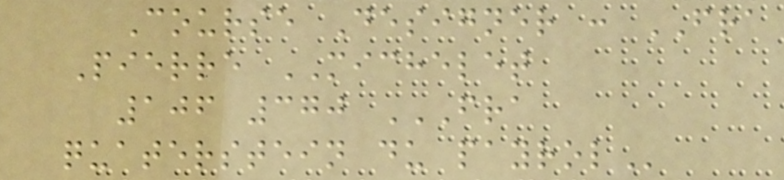Course Designer : FRA
Pierre MICHELET
106 370 FRA
QUATERSTEIN DU PAYROL
